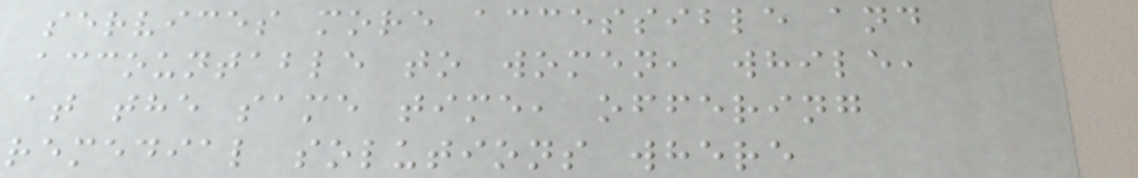services more accessible and
accountable to women, while,
at the same time, offering
remedial solutions where
